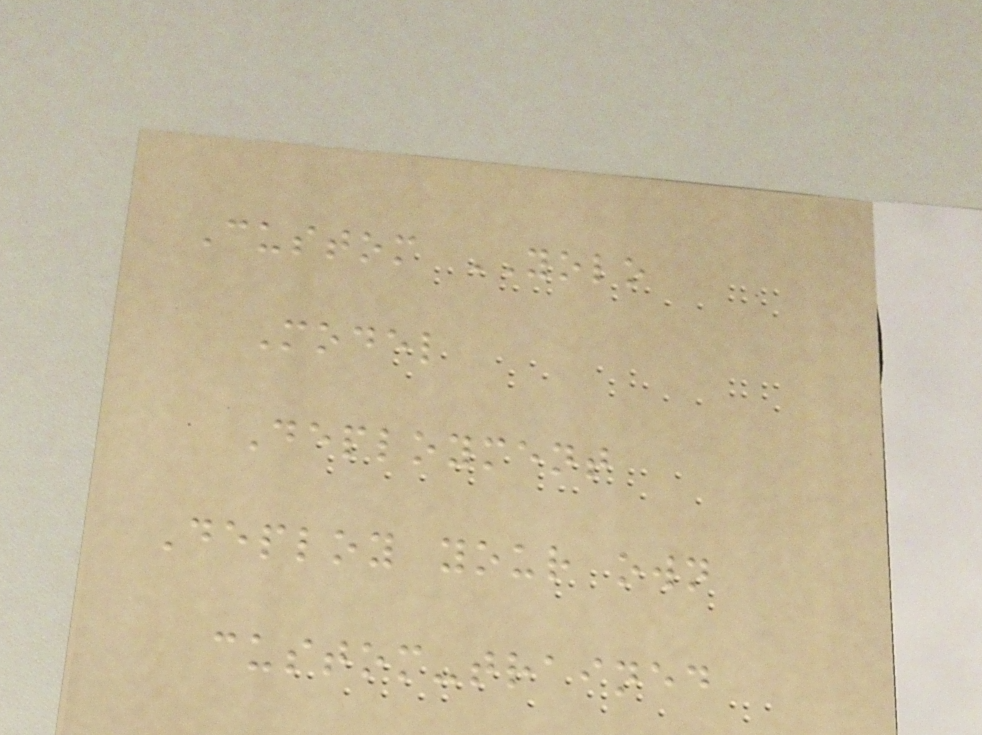Custom YOLO
Model
Deployment
Deploy your own
custom-trained
